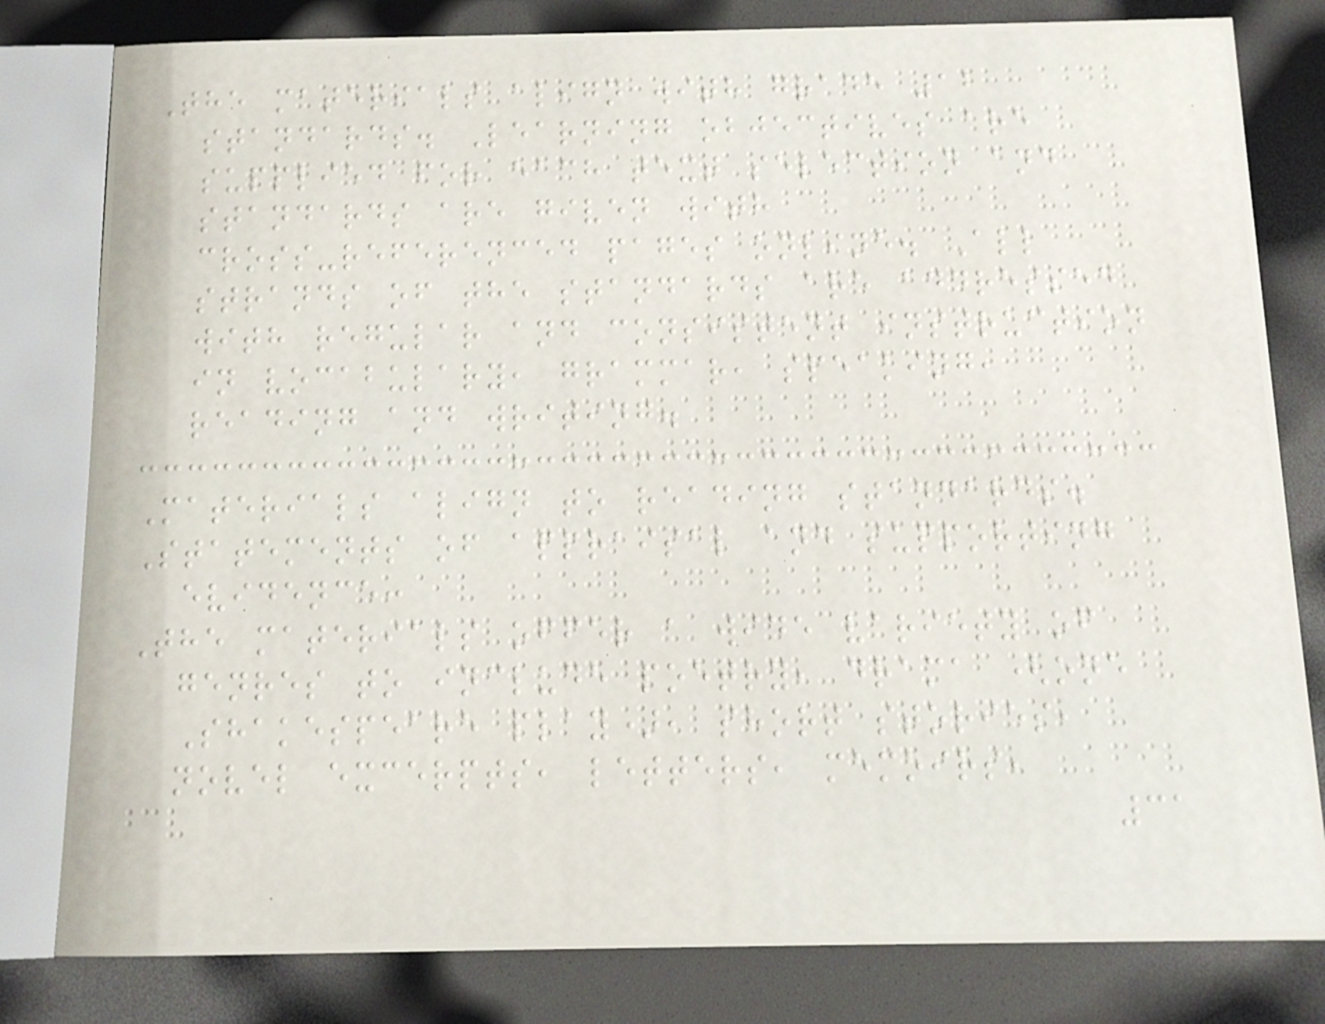The materials align with grade 12
standards. Learning objectives are
supplied for each text selection and
standards are given with
cross-referenced pages online. All
strands of the standards are addressed
with regular and consistent instruction
in vocabulary, grammar, speaking,
reading and writing.
Materials align to reading standards.
Statements of appraisal and supporting
evidence:
The materials offer a wide variety of
genres to include poetry, drama (one
Shakespeare play), short stories,
novel excerpts, letters, memoirs,
31
